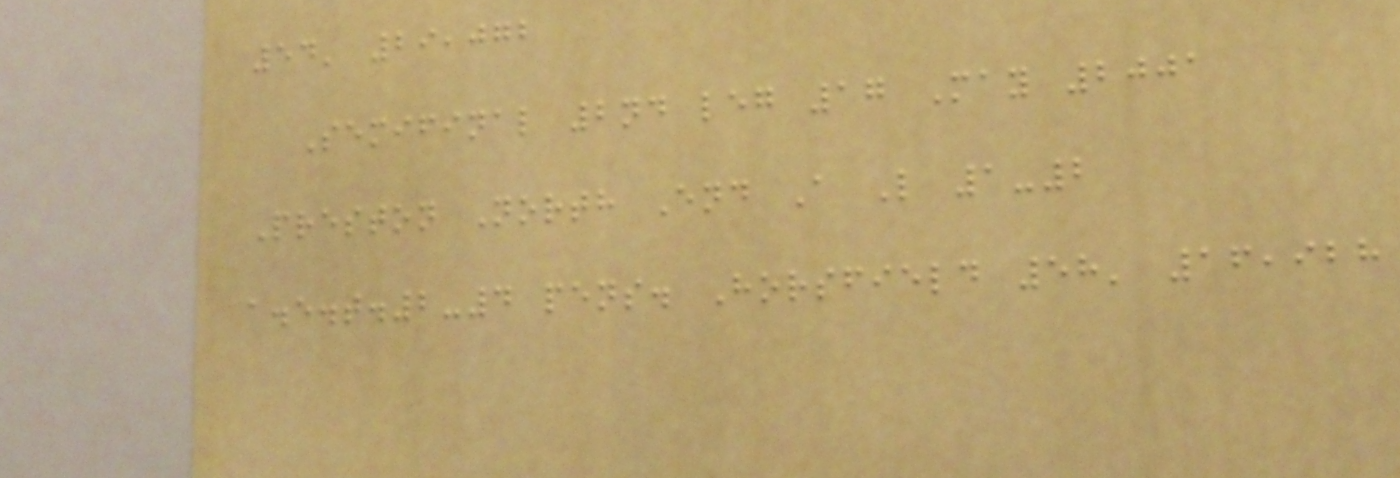54' 29,072
Semifinal 2nd leg 17 May 2001
Preston North End A L 1-2
a.e.t.2-4 pens. Horsfield 58' 16,928
